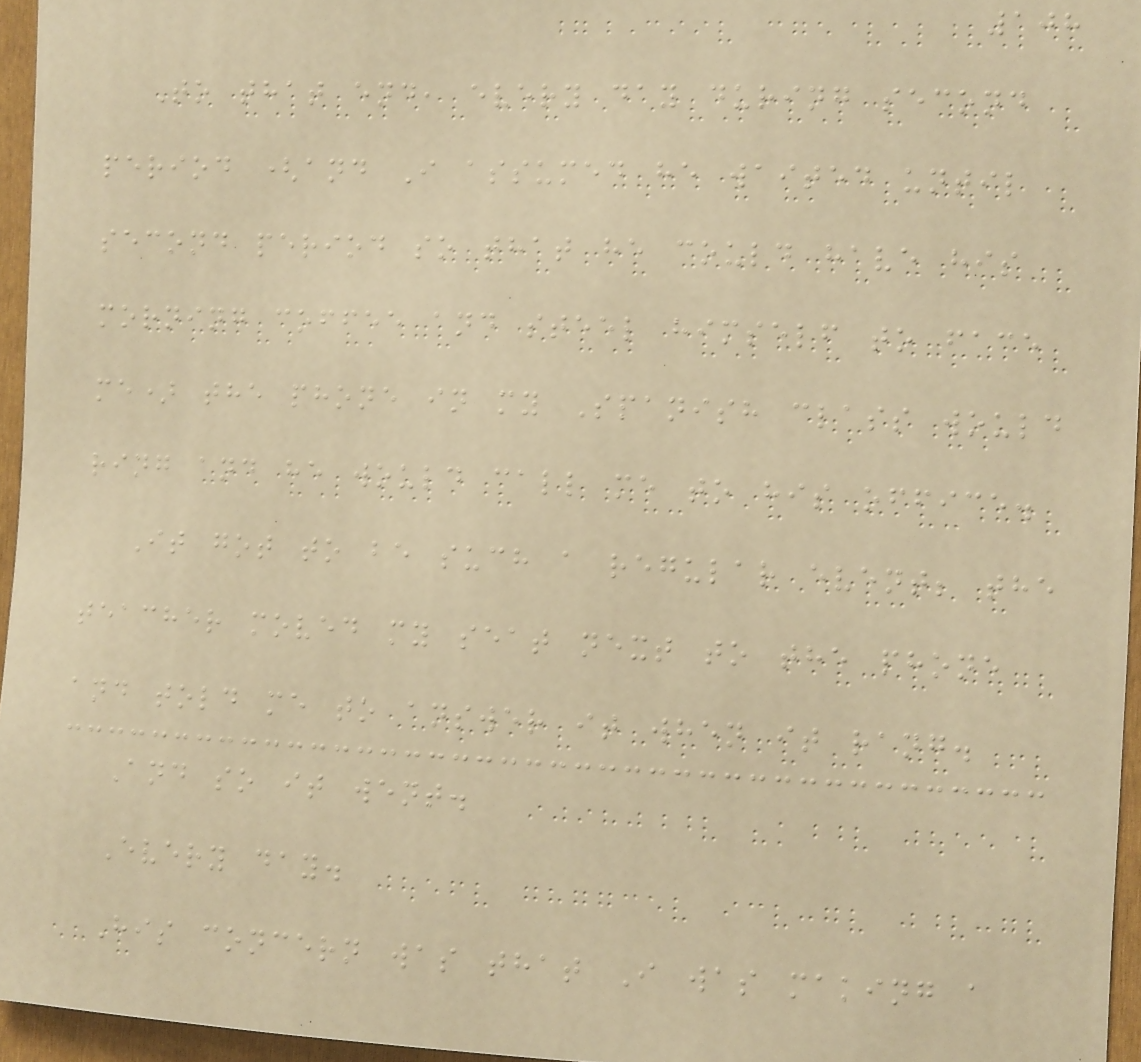108
To that end, every day during second
period (and I assumed he waited until
second period so that he could have his
morning coffee and steel himself to face
me) the phone in my Spanish class would
ring and he would call me to his office.
It got to be such a regular event; the
teacher moved my seat next to the phone
and told me to answer it when it rang.
And so it went.
Every day.
His concern was that I was making a
